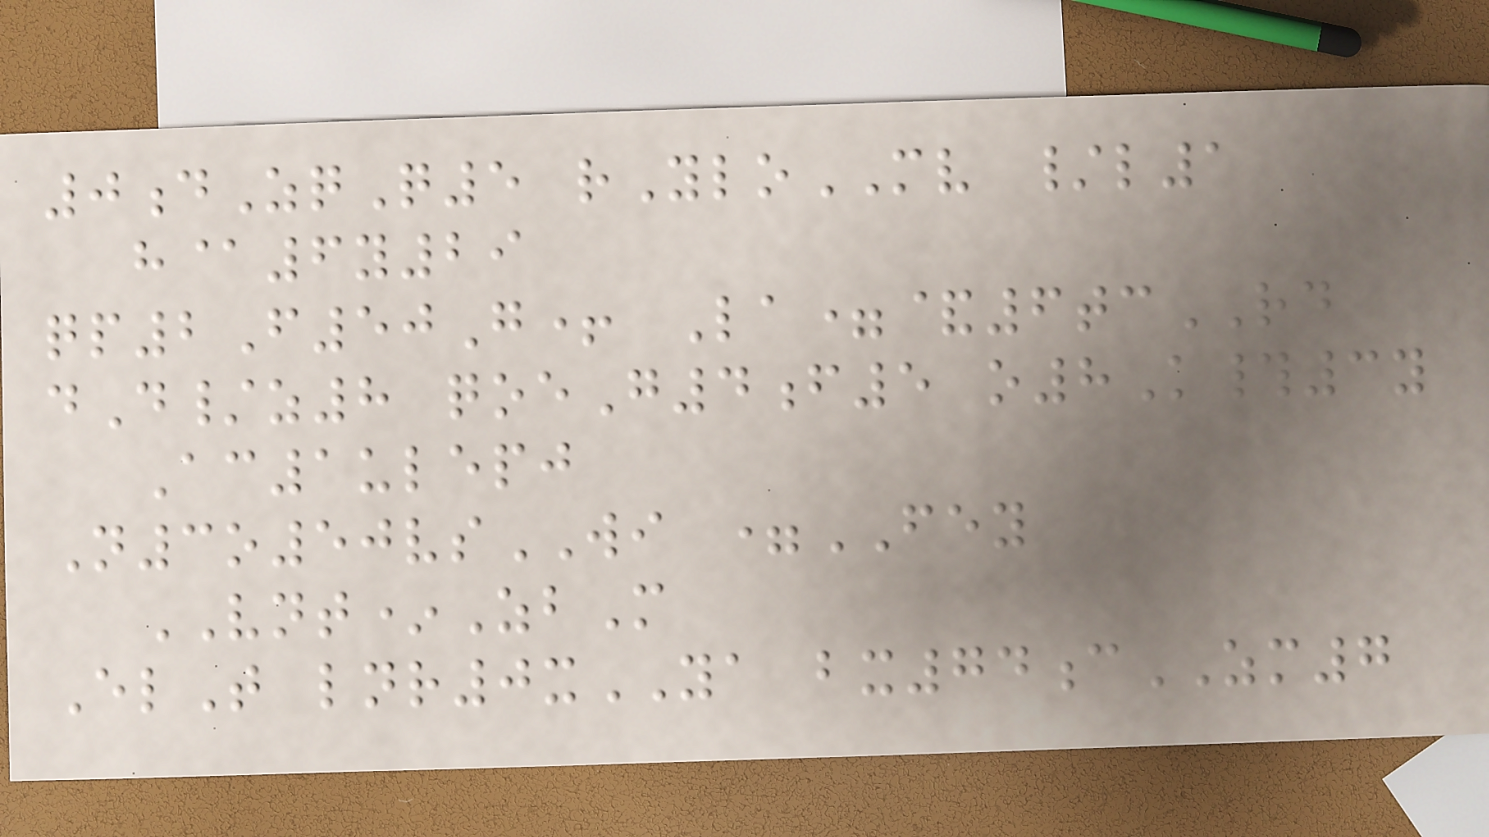0dZqQ5 rYloMV /l1
h@6y29
qp2F50G+ La=&6tcRD
dD/z8 qoeG4f5 o8K#3y
Ac1ulepj
N3o50vsWI =FEY
VNT*ZbM
ElT lnr0xYA bx74cZM7
